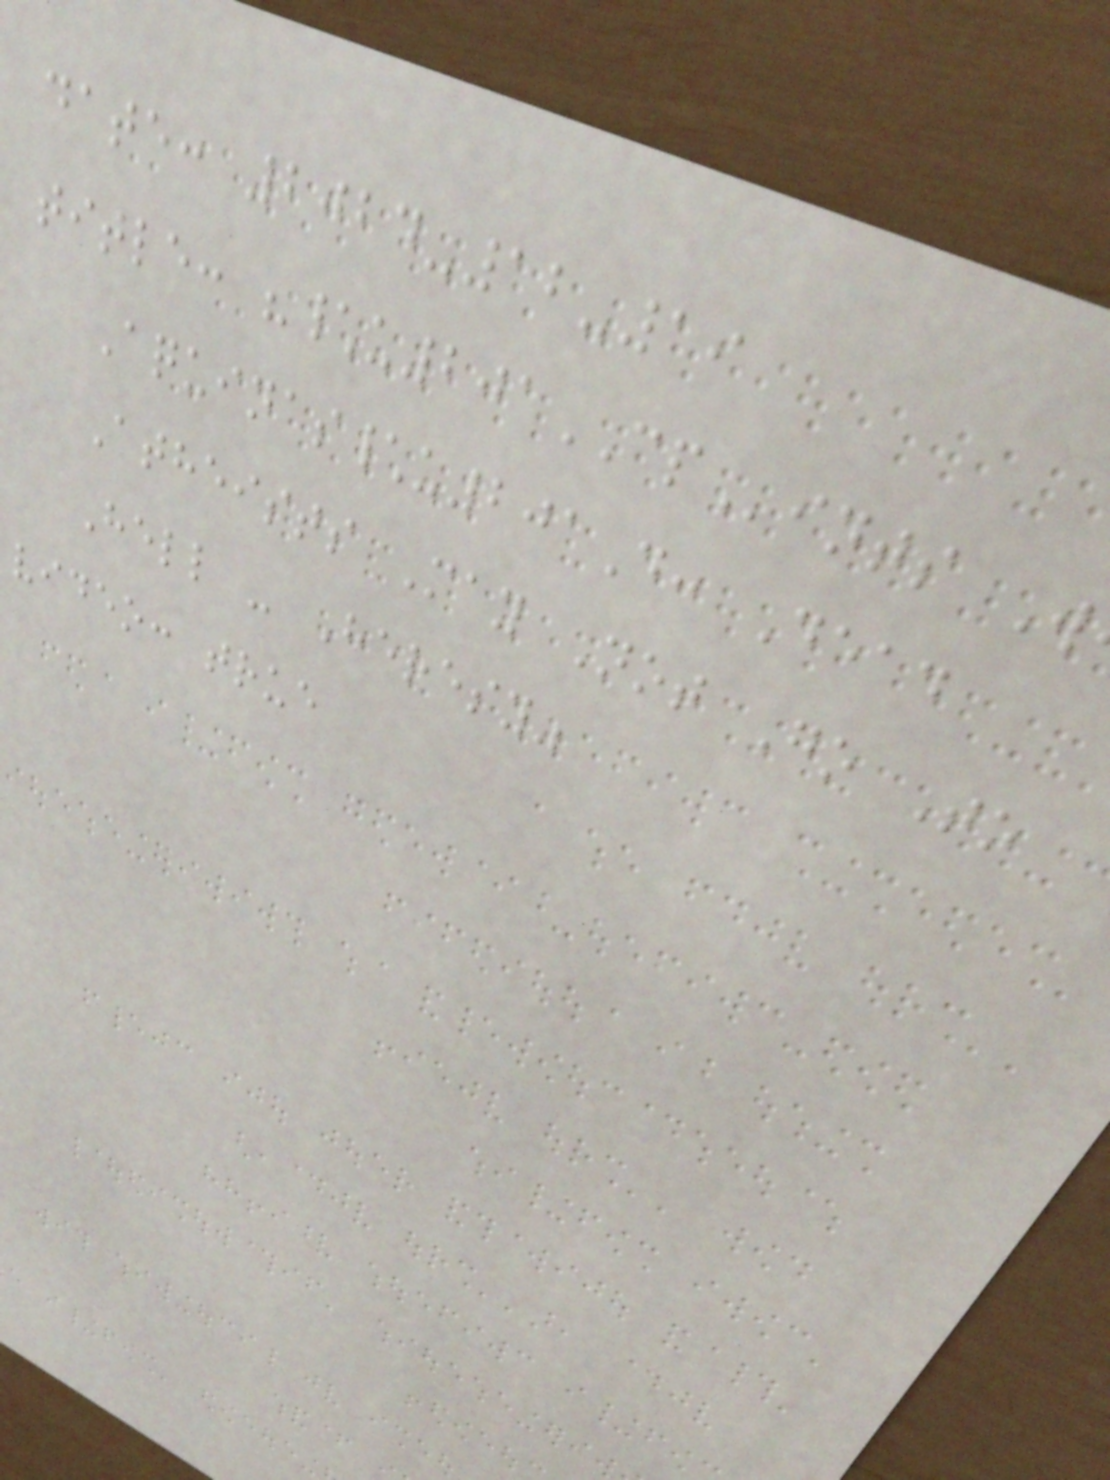date: 2024-12-19
title: "\u201CPints W
Aquinas\u201D: Dead
Atheists May Not Go To
Hell - Heresy"
video: true
